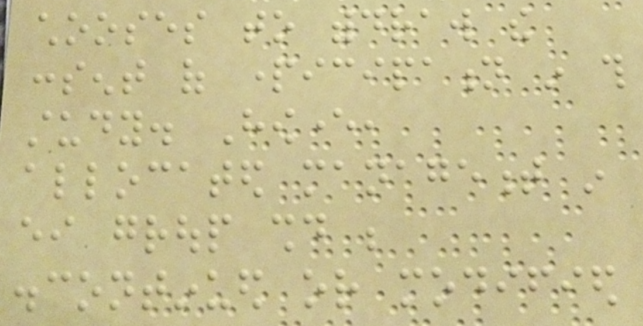chooses to withdraw the
consent of participation in this
study. However,
allocated management in
either group should be
discontinued or modified
